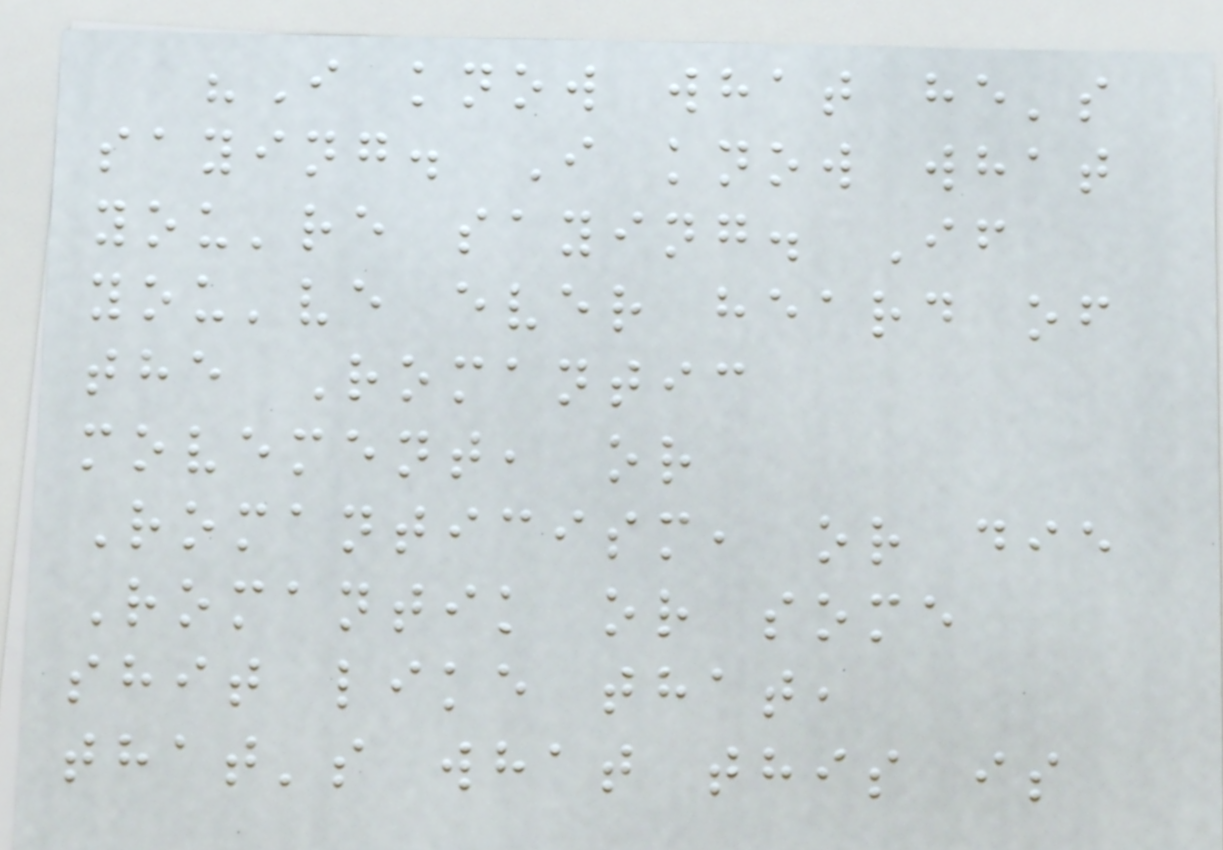"I know what he's
saying. I know what
you're saying. If
you've ever heard of
the Romantic
movement, or
Romanticism, or die
Romantik or some
shit like that,
that's what this is
